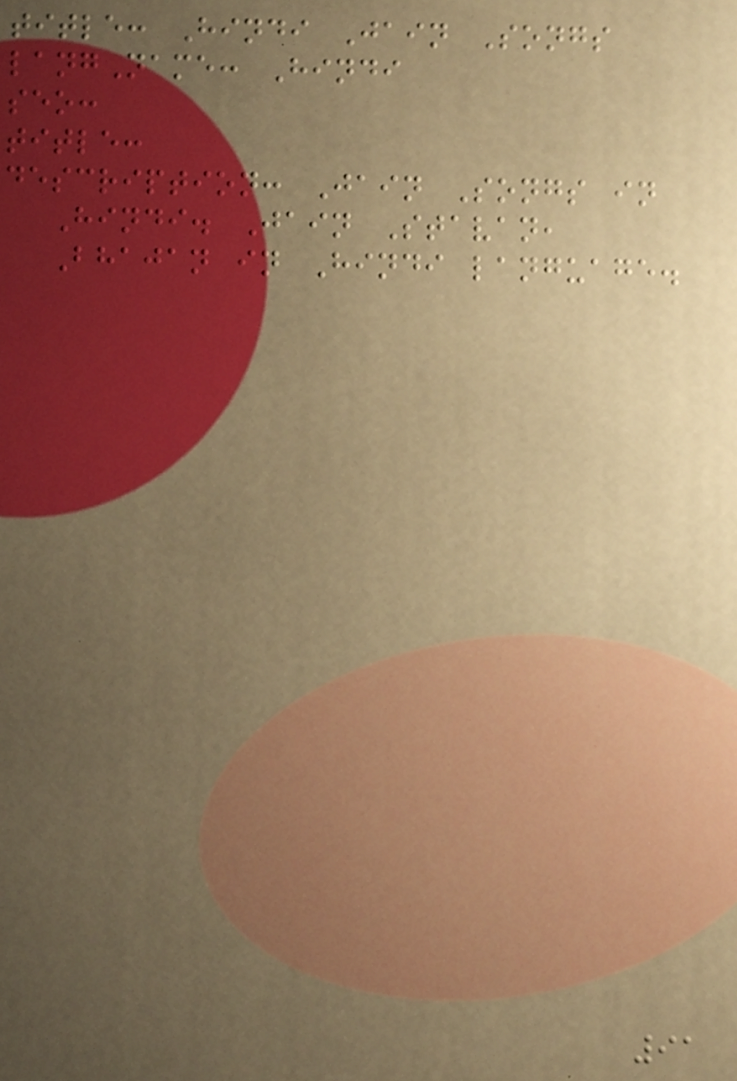title: Hindi Jain Songs
langName: Hindi
seo:
title:
description: Jain Songs in
Hindi. Jain Stavan,
Bhajan in Hindi language.
91
